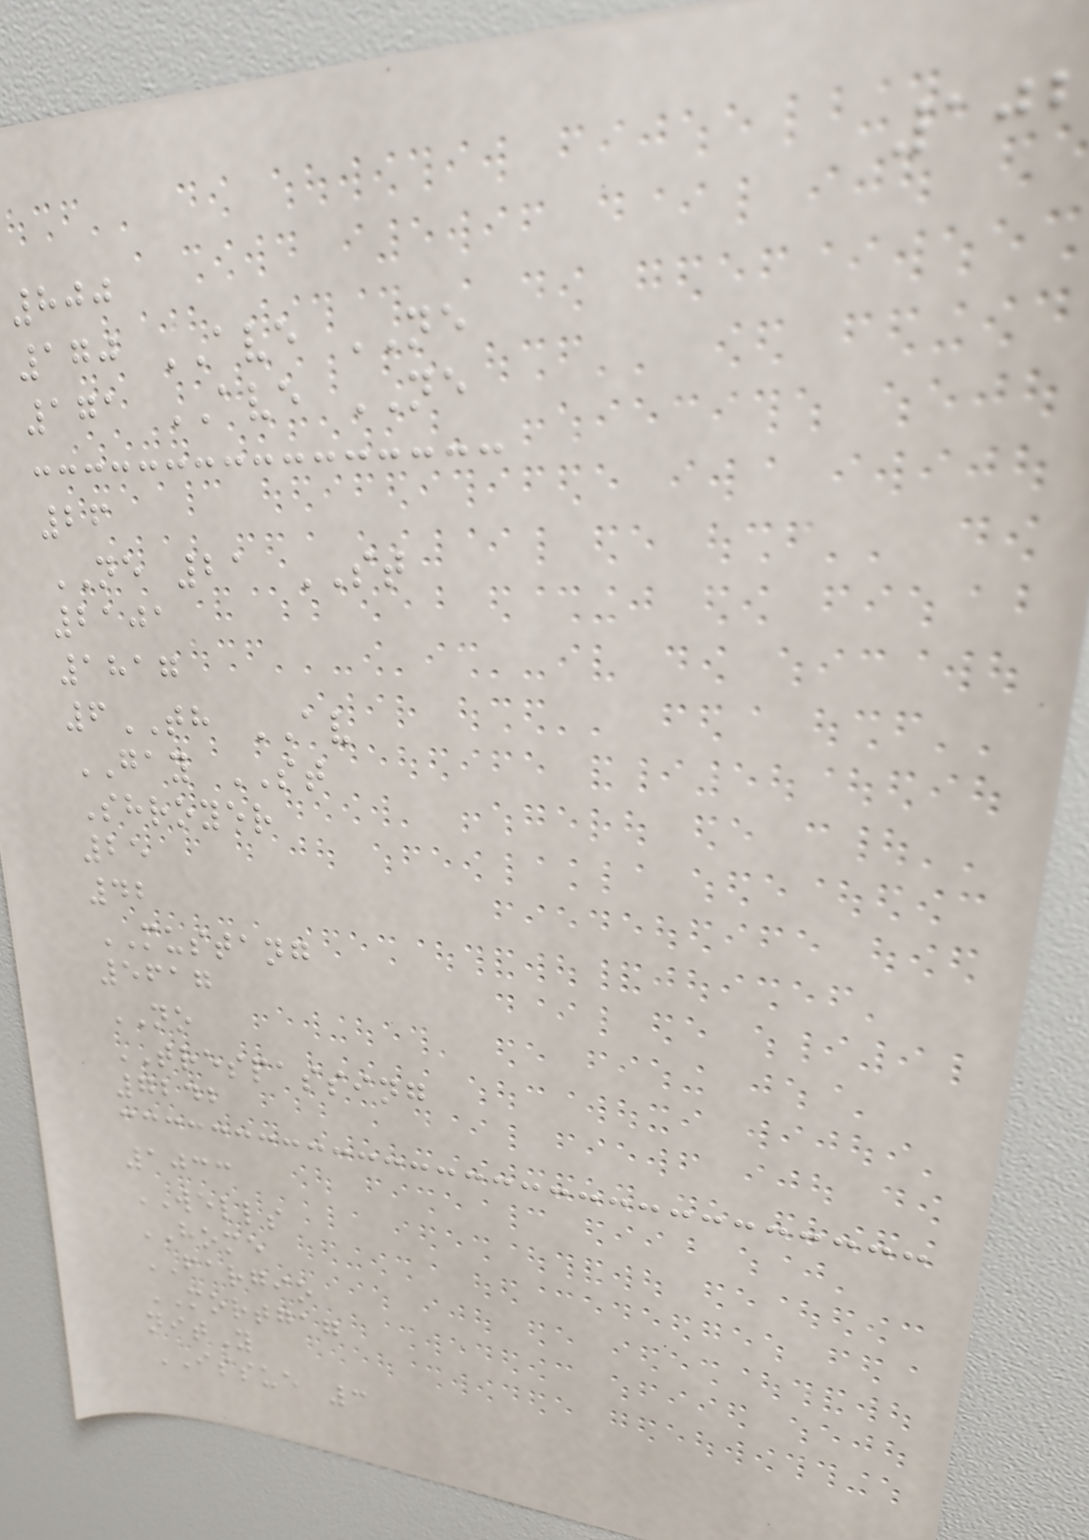102
800
170 AVE NE
171 AVE NE
26
NE 21 ST
2101
1817
6TH AV
GAY ST
Shroyer
25
42
MUSTANG
5617
NO
TRESPASSING
7242
1033
WELLS
HOME
FARGIO
MORTGAG
nitY
ISSUE 3
